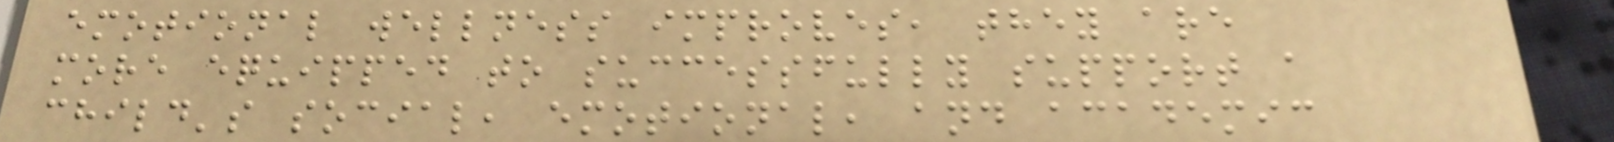emotional wellness improves, they are
more equipped to successfully support a
child's social, emotional, and academic
